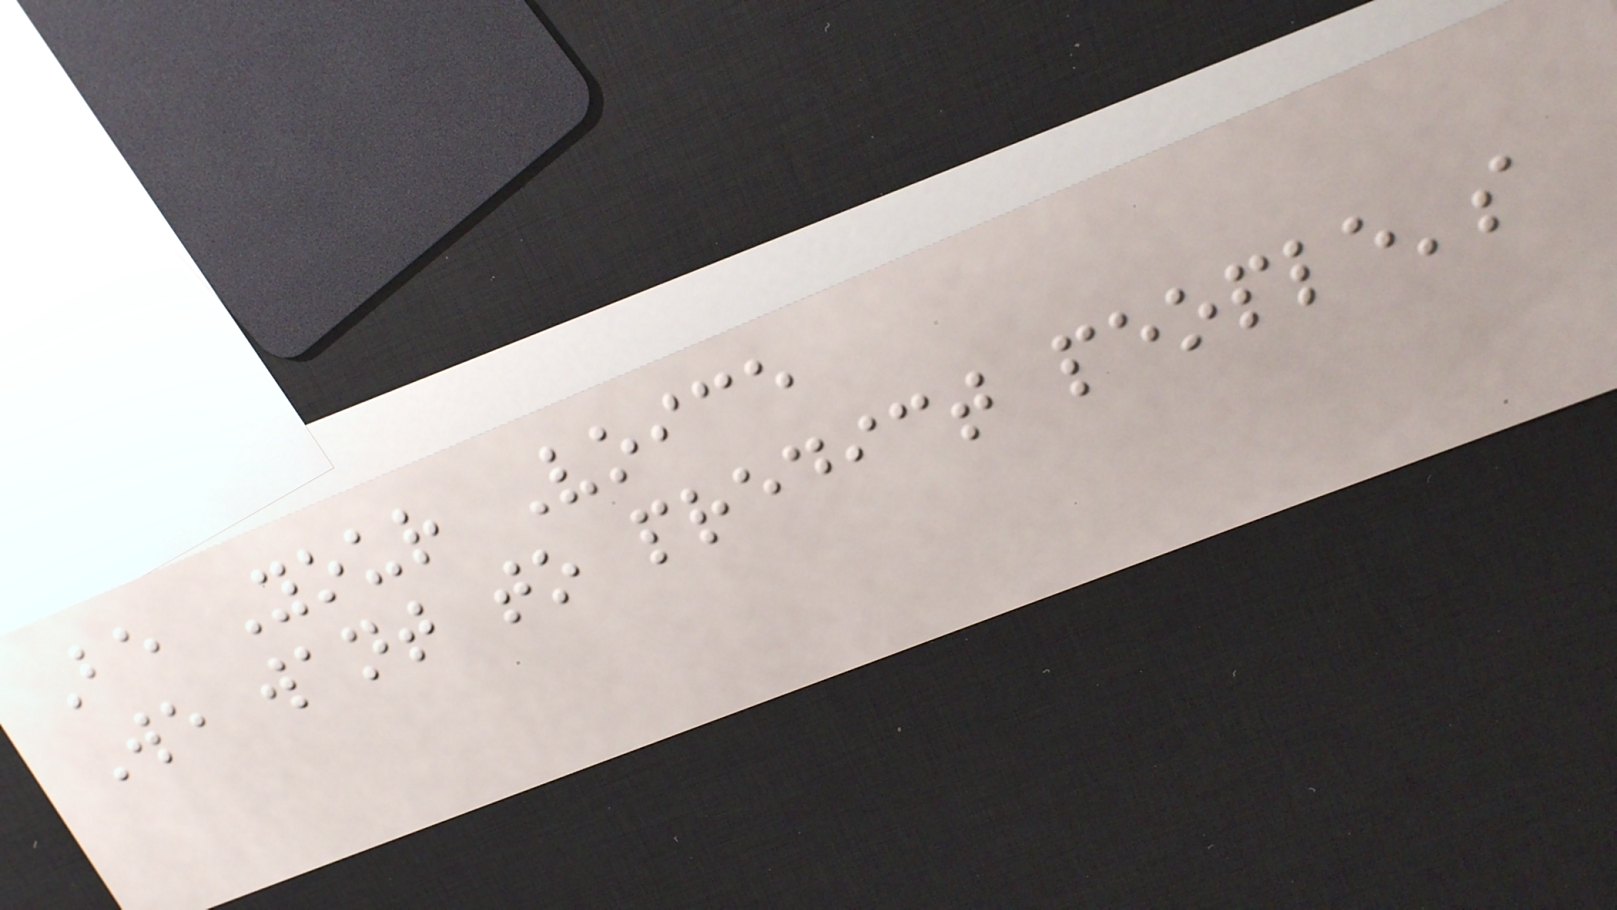Be Your Voice
We want to predict people's
